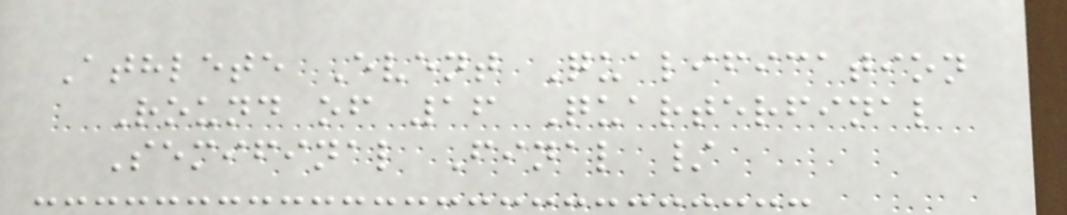Athlete Event Qualification
Round of 16 Quarterfinal
Semifinal Final /
